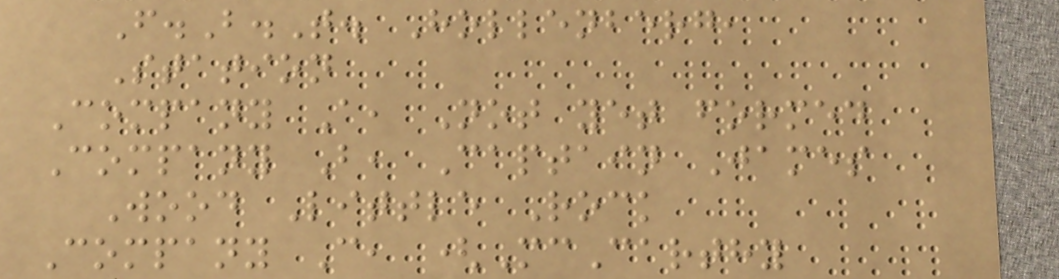F.B.T. Hollenberg,
Station
Company A, Not yet formed
Company B, Captain James
Wood Little Rock
Company C, (McCarthy
